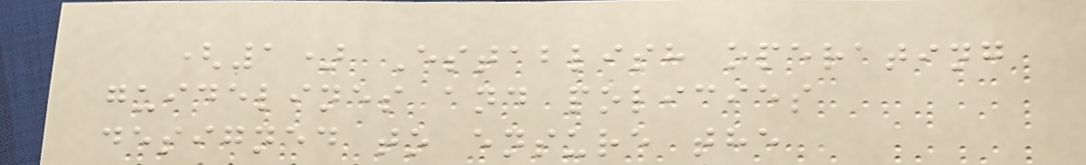(1) Establish operating
guidelines and policies
designed to ensure the
